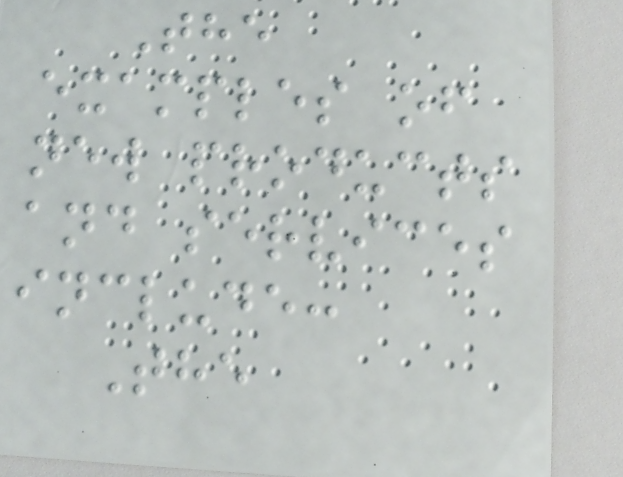The
examples of
new products
and services
include:
The
